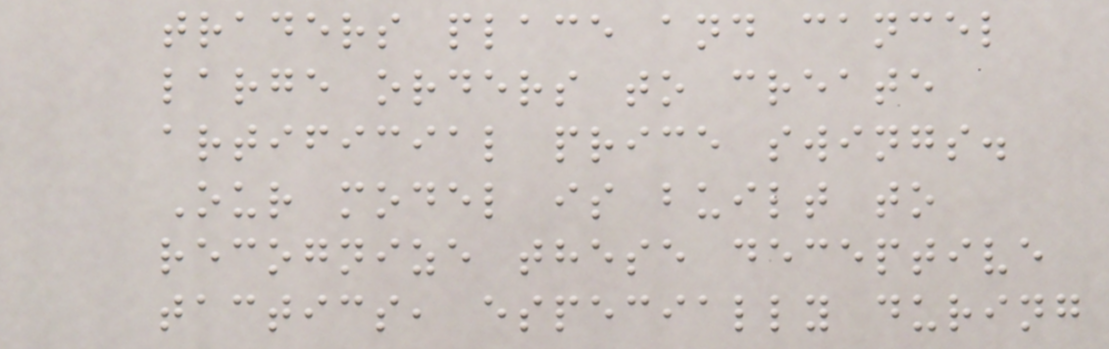traders place and cancel
large orders to create
artificial price swings.
Our model is built to
recognize these deceptive
tactics, especially during
